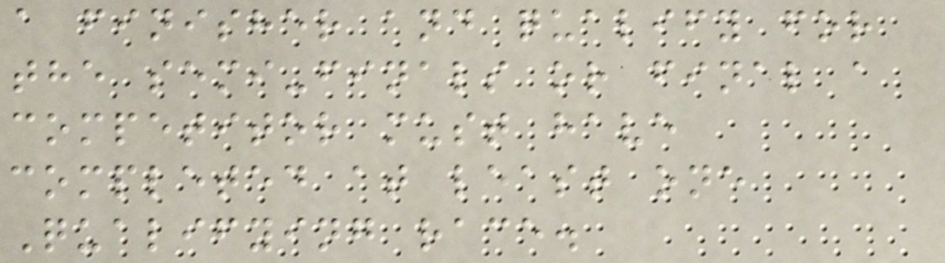a finisher and qualify for
the semi-finals or final a
competitor must have
completed at least one
Qualifying race.
